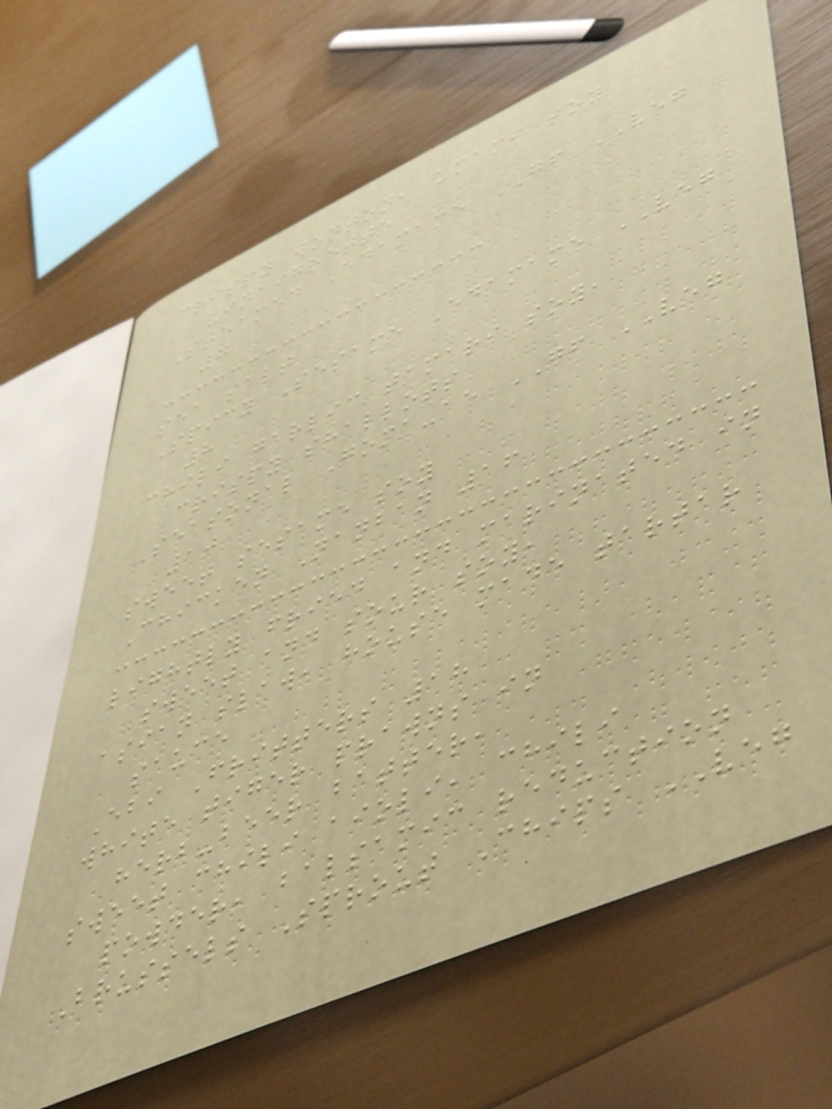crispy wonton, umami soy
vinaigrette
Steamed Edamame GF VEG
7
sea salt
Spicy Sesame Edamame VEG
8
chili garlic tamari soy,
crispy shallots
Seasonal Goma-ae GF VEG
10
sweet sesame soy
Chicken Nanban 16
lightly fried and marinated in
sweet and sour soy,
asian slaw, house made tartar
sauce
Ebi Fritters 18
white tiger prawns in
herb-beer batter,
sweet chili aioli, chili
powder, balsamic reduction
Brussels Sprout Chips VEG
